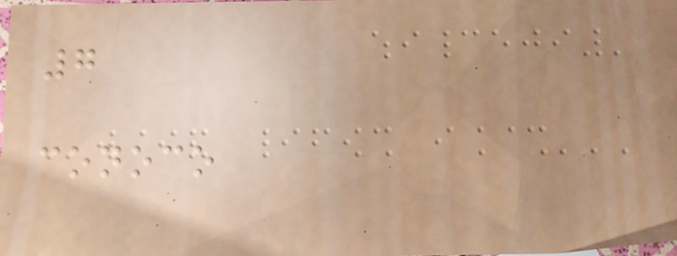7
conoco
